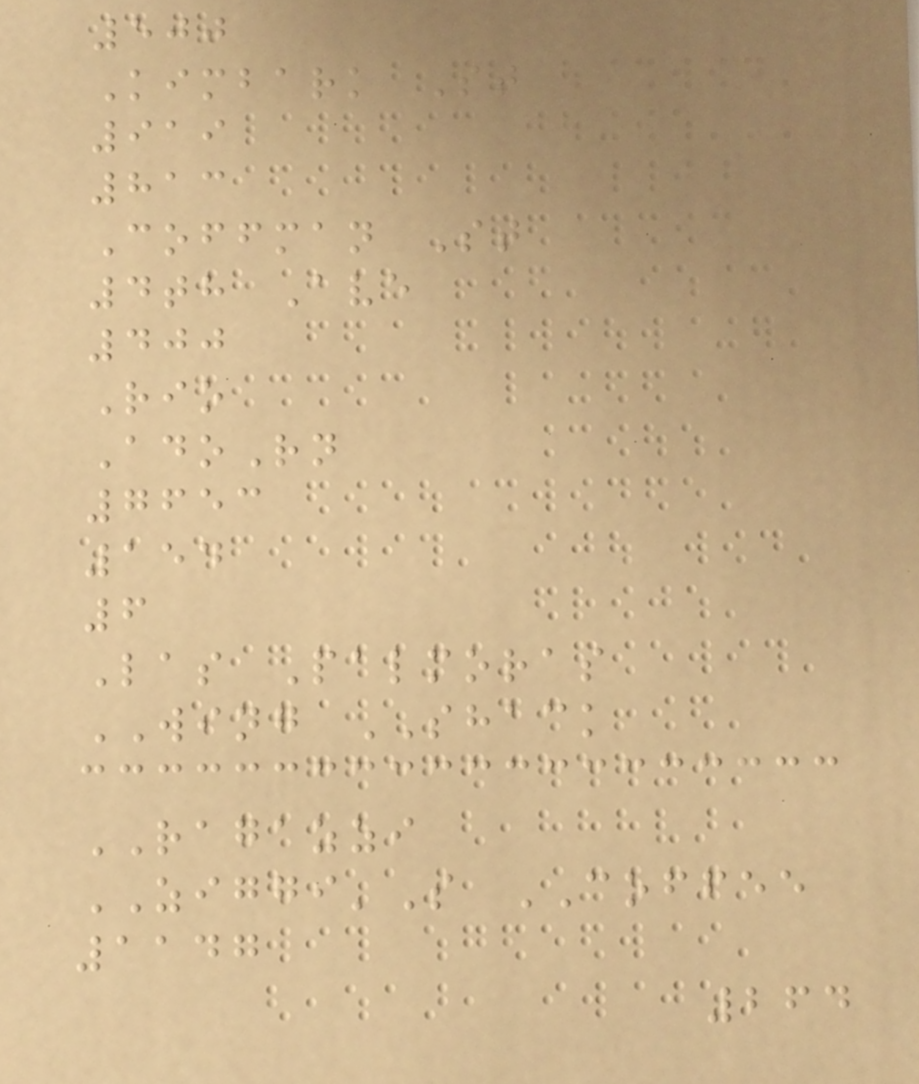500
Kimbark St
919
813
Coffman St
4th Ave
400
Rio
AdoRn
7653
154
6
Las Palmoras
WING SHACK
RAGAZZI
ZIGGI'S COFFEE
1147
264
